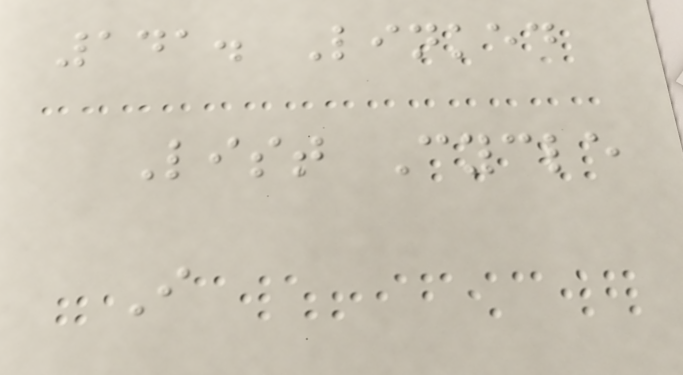141. Linked
List Cycle
I
